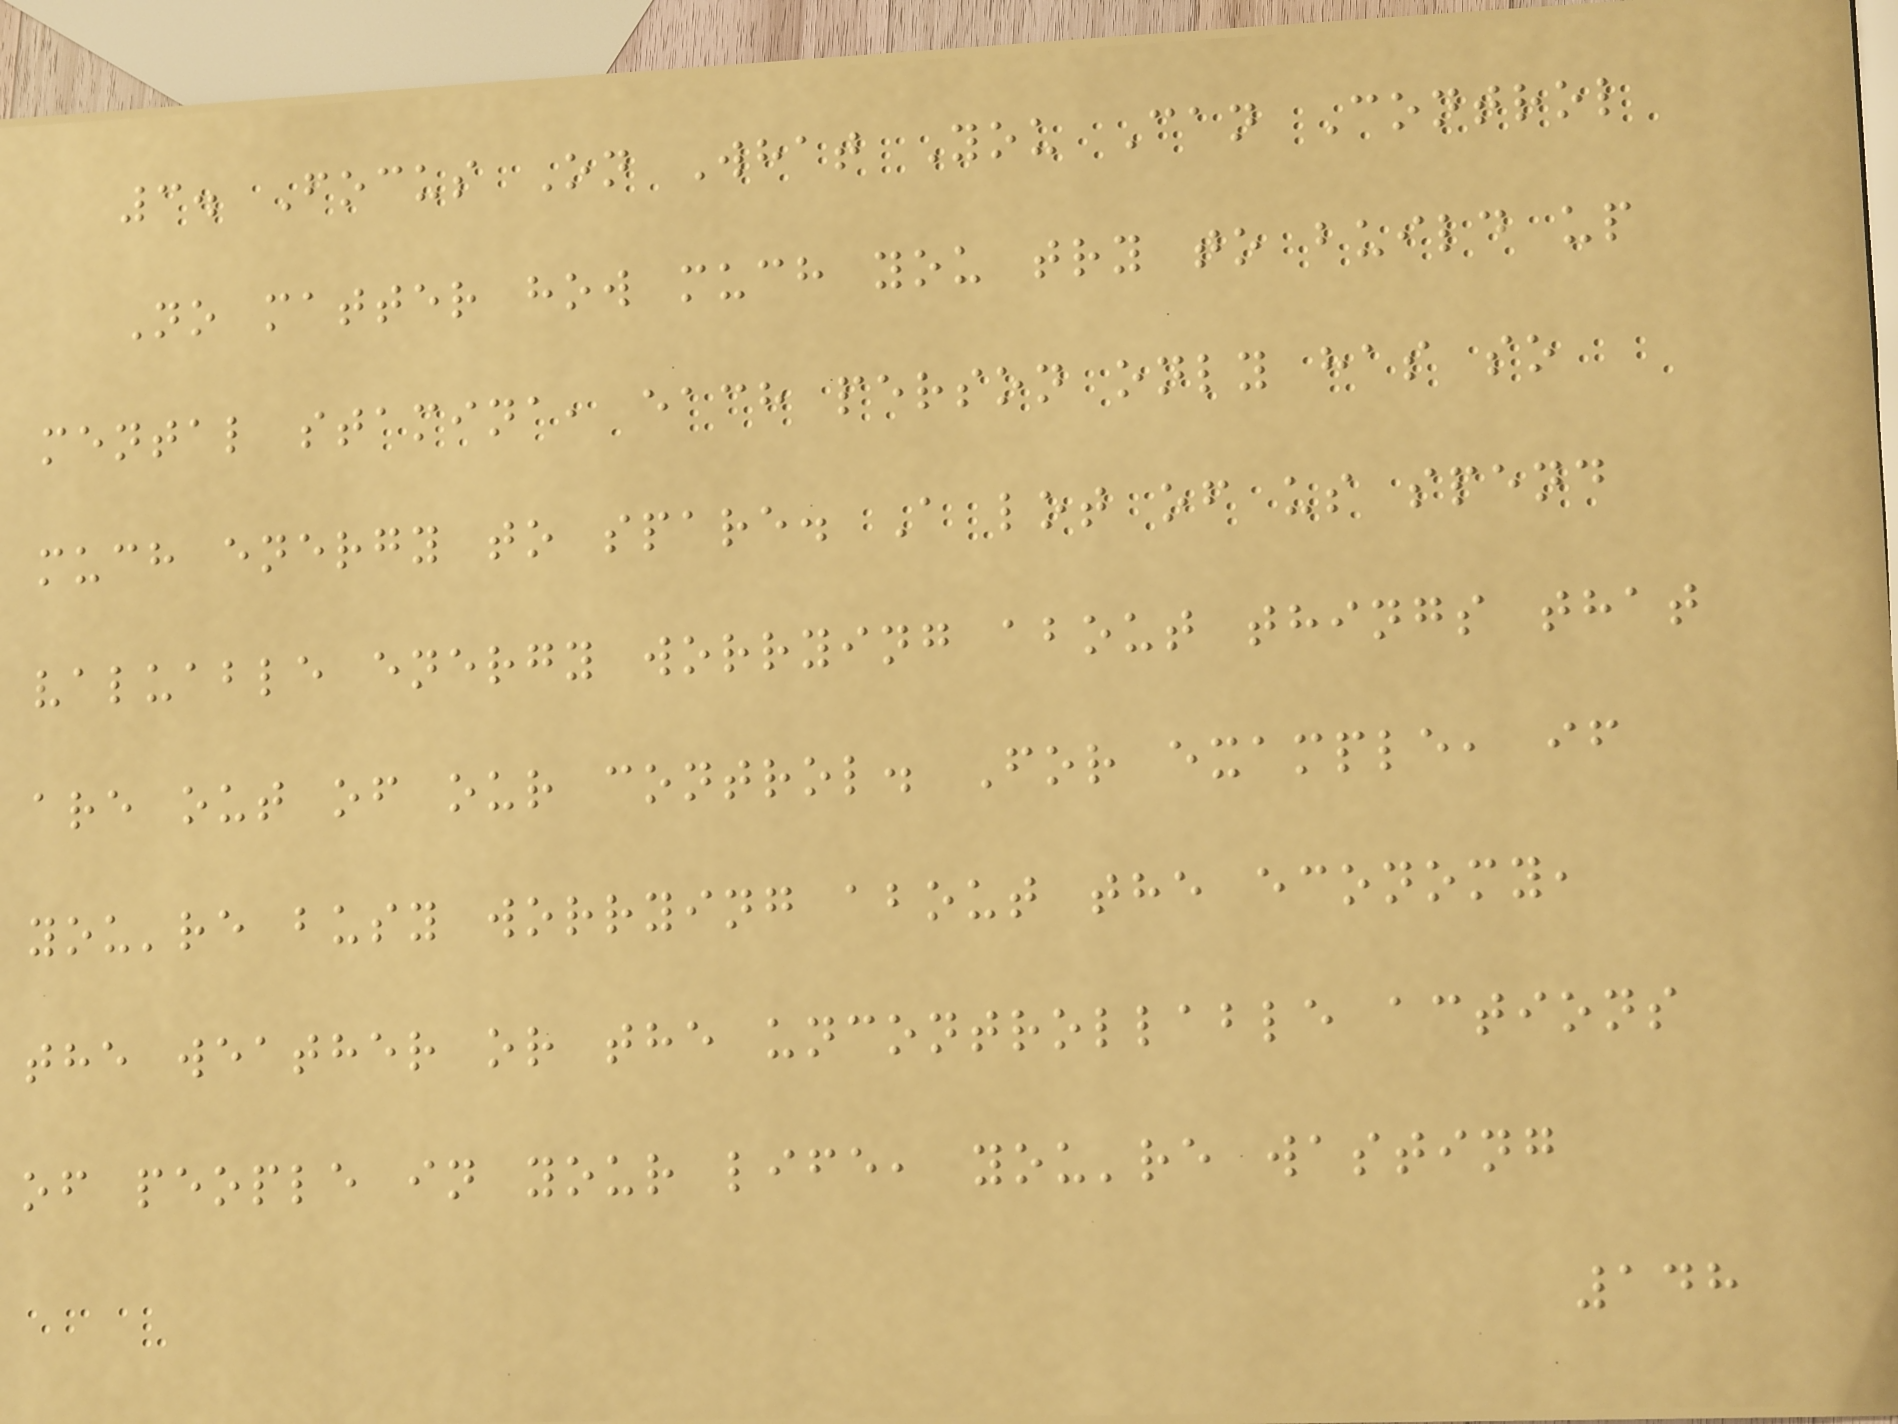3. Focus On What You Can Control
No matter how much you try to build up
mental stamina, each person only has so
much energy to spare. A lot of us spend
valuable energy worrying about things that
are out of our control. For example, if
you're busy worrying about the economy,
the weather or the uncontrollable actions
of people in your life, you're wasting
148
